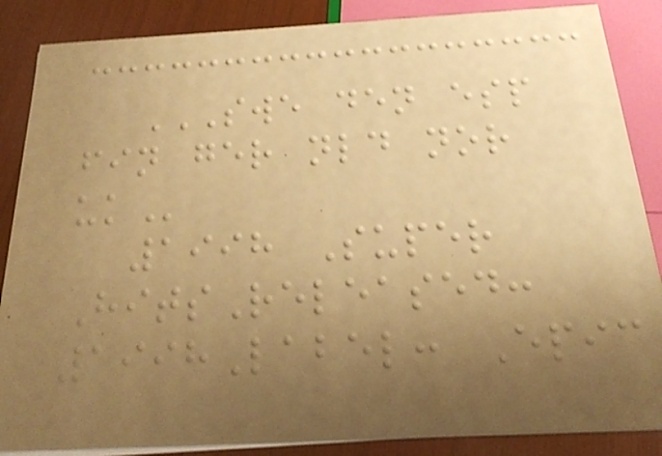SWE DEN ESP
FIN GER NLD NOR
UK
1998 Super
HitsReleased:
1998Label: Epic
